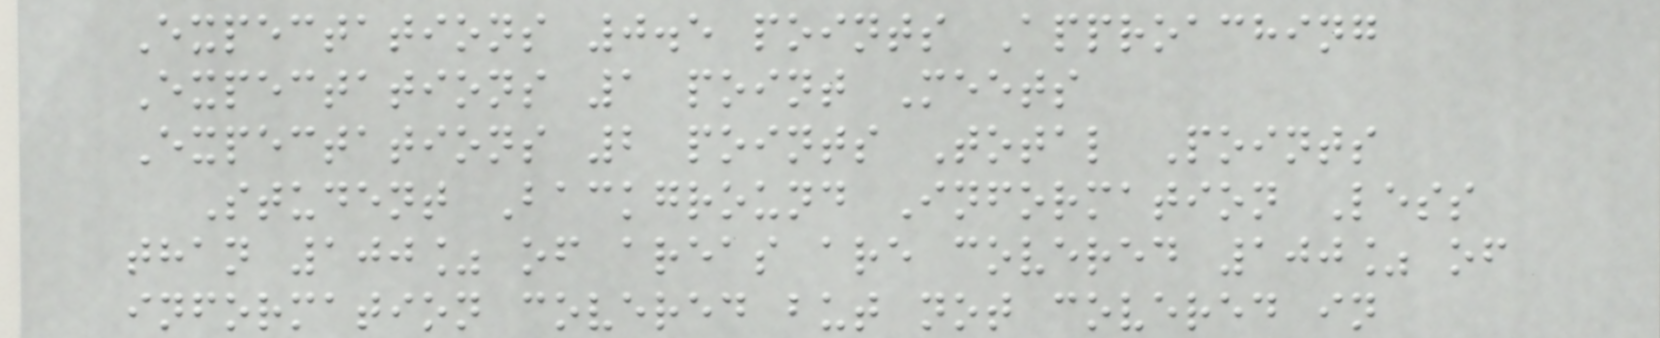Expectations 0.5 points Approaching
Expectations 1 point Meets
Expectations 2 points Total Points
Student Background Information Less
than 100% of areas are covered 100% of
information covered but not covered in
